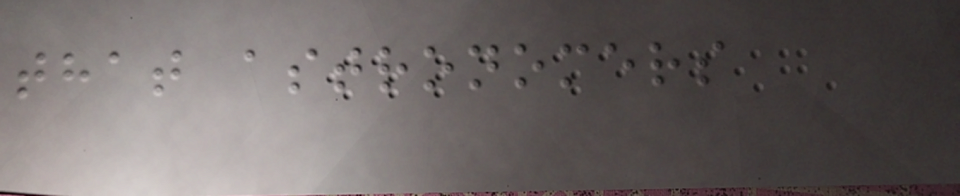that astronomers
